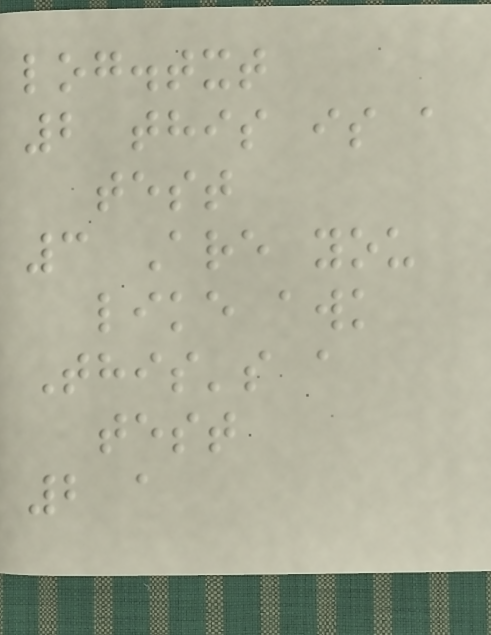log.txt
2 this is a
test
3 Are you
like awk
This's a
test
2 a
